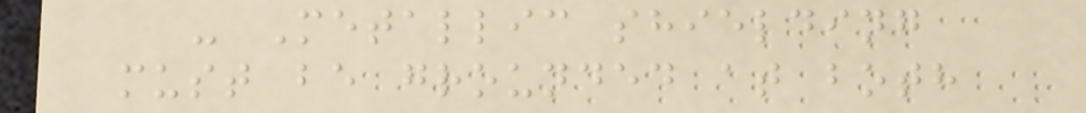- Metallic shielding
must be grounded at both
